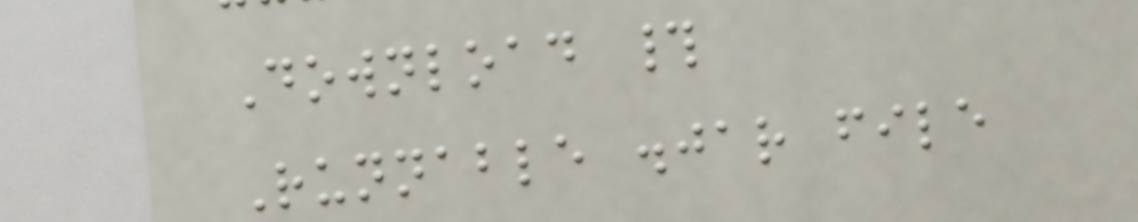Download #
Runnable .jar file
